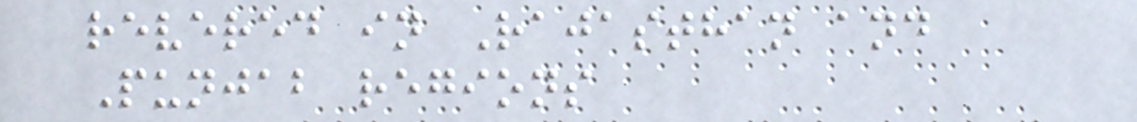revered in Rajasthan and
Punjab regions
